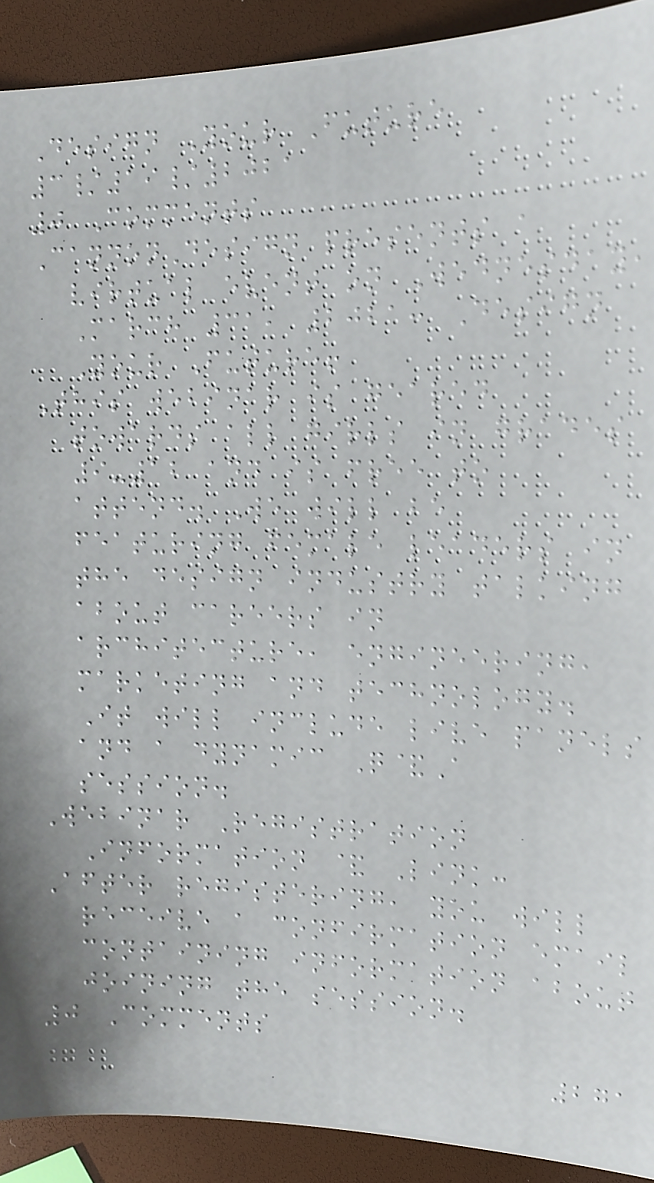Design Your Future
3/19/2021
0 Comments
CannonDesign presents a
virtual event on Wednesday,
March 31, 2021: Design
Your Future!
This webinar is geared
towards all girls in grades
9-12 and is free to
attend. We will be
featuring female leaders in
the design industry talking
about careers in
architecture, engineering,
marketing and technology.
It will include live panels
and a dynamic Q&A
session.
Webinar Registration
Information & Link:
After registering, you will
receive a confirmation email
containing information about
joining the session.
0 Comments
271
